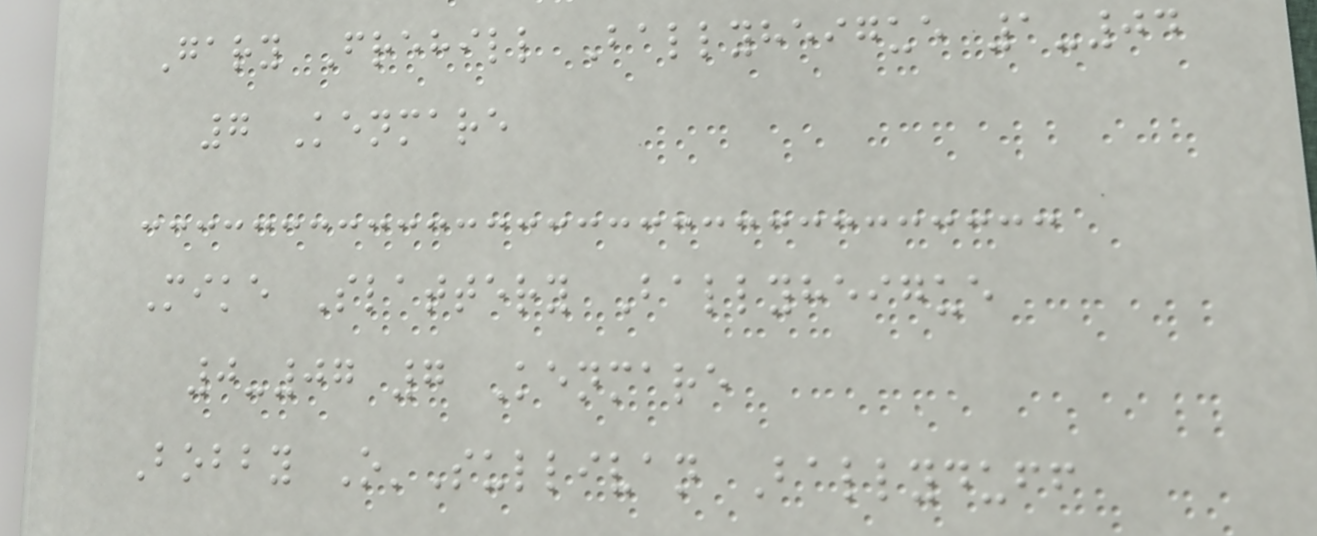Gary Frehill Ballyheigue 1-04
7 Kenmare
Mike Slattery Ballyheigue
0-07 7 Kenmare
Bobby O'Sullivan Ballyduff
